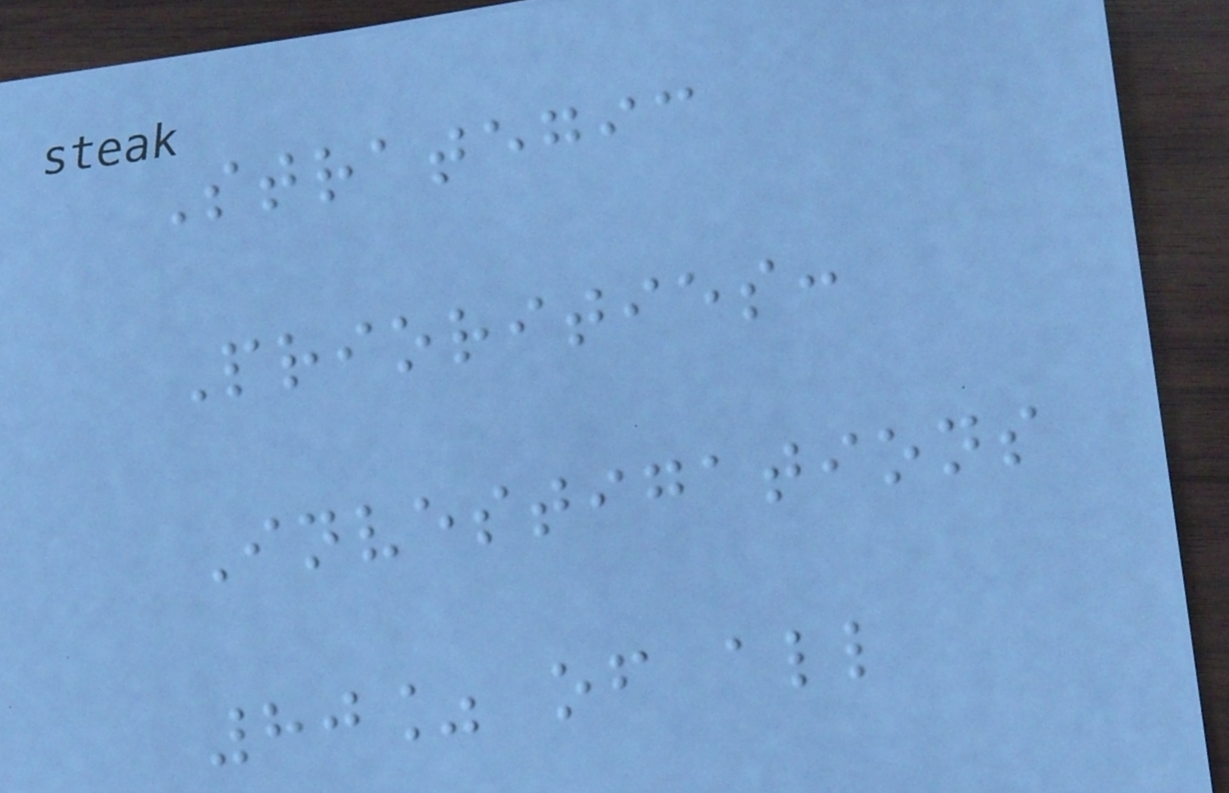Strategic
Priorities:
Investigations
80% of all
